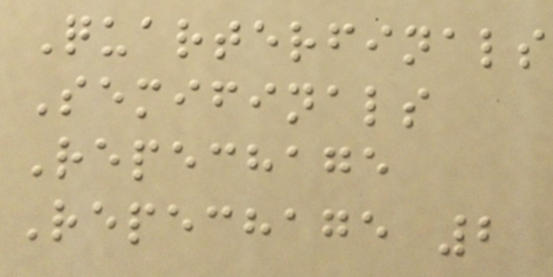Quarterfinals
Semifinals
Repechage
Repechage 2
